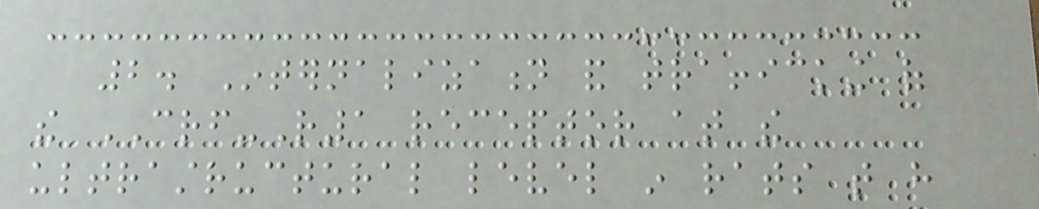2. Internalization and trafficking of
the CRF-R1 receptor at the
ultrastructural level in rats that have
